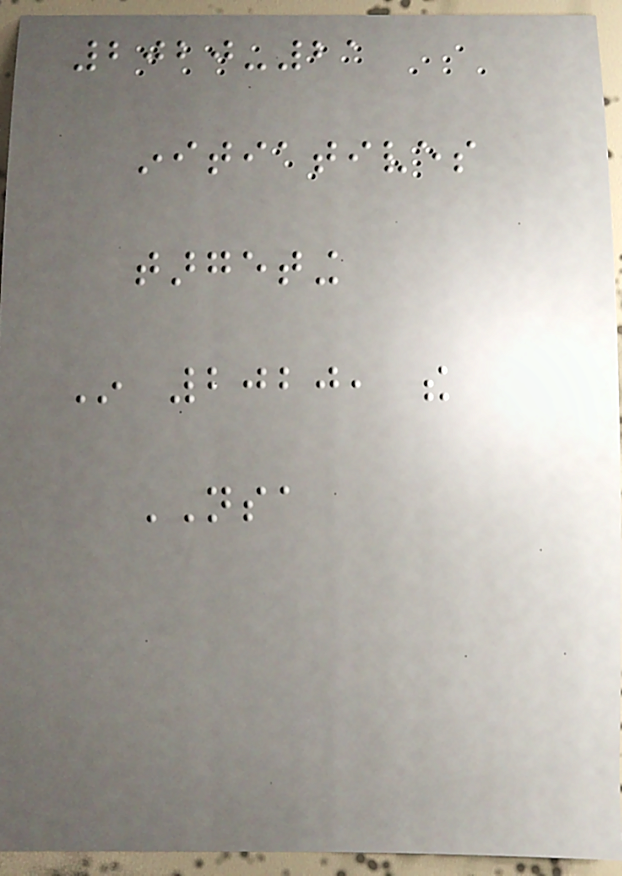2020-21
initiatives
targeting
In 2020, the
NSA
